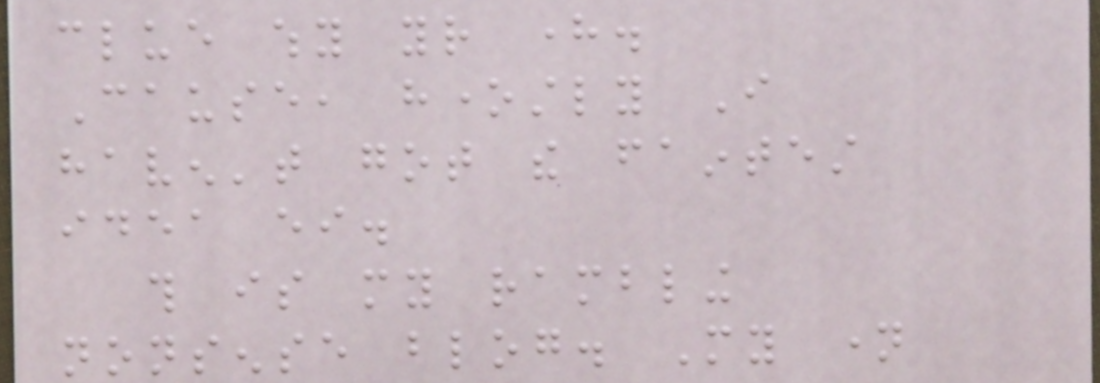clue why your here.
Cause, honestly I
haven't got the faintest
idea either.
this is my rambling
nonsense blog. My name
